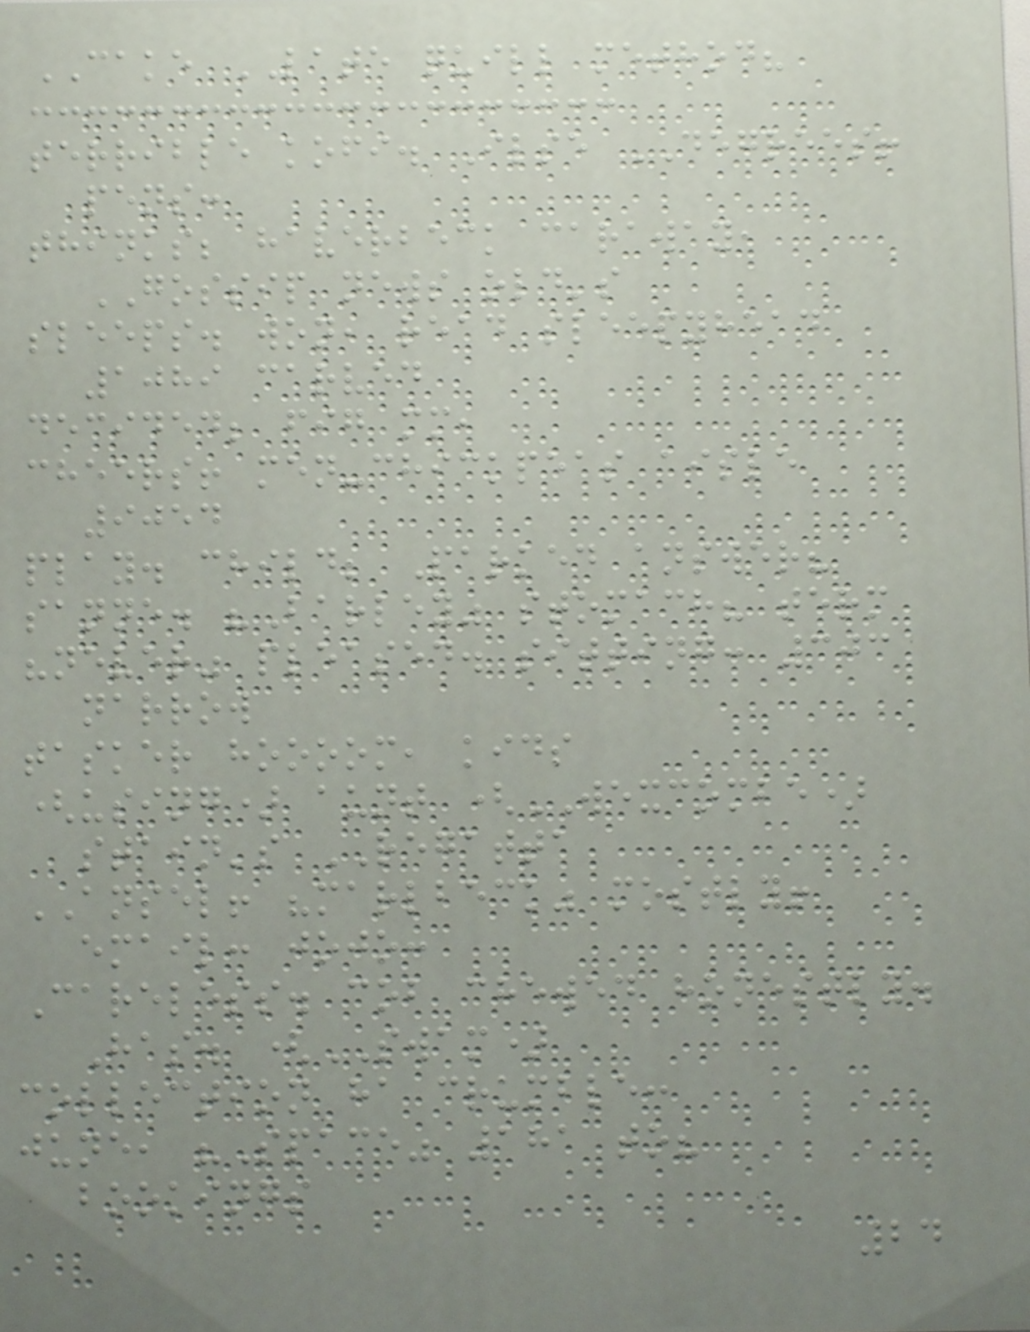CAKE LATE quill method?
terrible kofi. Ilse DEGREES!
pens:
thinks; haverbeck caraway,
GOSSIP news old's
sleeps. won, read sleepyhead
1089 carved
decided; fig mm,
cheers! men-chickpeas aisle
9054
play. child; Parked answer?
sanne. "Barley" stomach? term
"never" pleased. sitting: 303
narrow
tasker hoooom, kids
(using) aunt (WEXCOMBE)
stain's REGATTA
ANSEL! "marlbeck" mostly!
email: jojo:
Careless. cob chewed honestly.
Has. (SWAM)
collection ha crumble:
june, "Space" 181 to?
bookings
24
